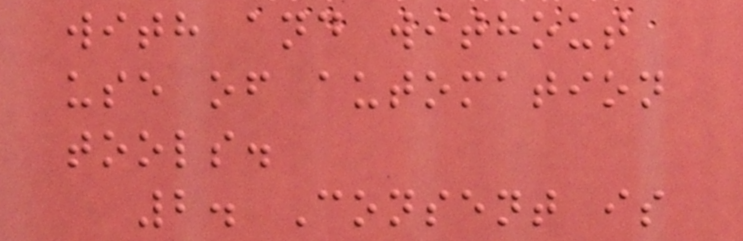with and without
use of automation
tools.
2. Consent is
